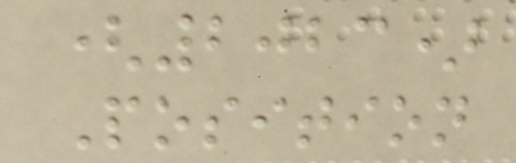(2023)
Position
